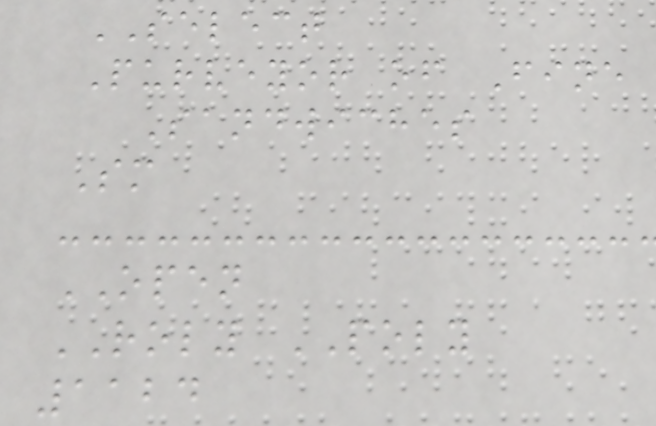SELECT
Purveyor of Fine
Sandwiches
Sm
OPEN
ROLY POLY
1124
